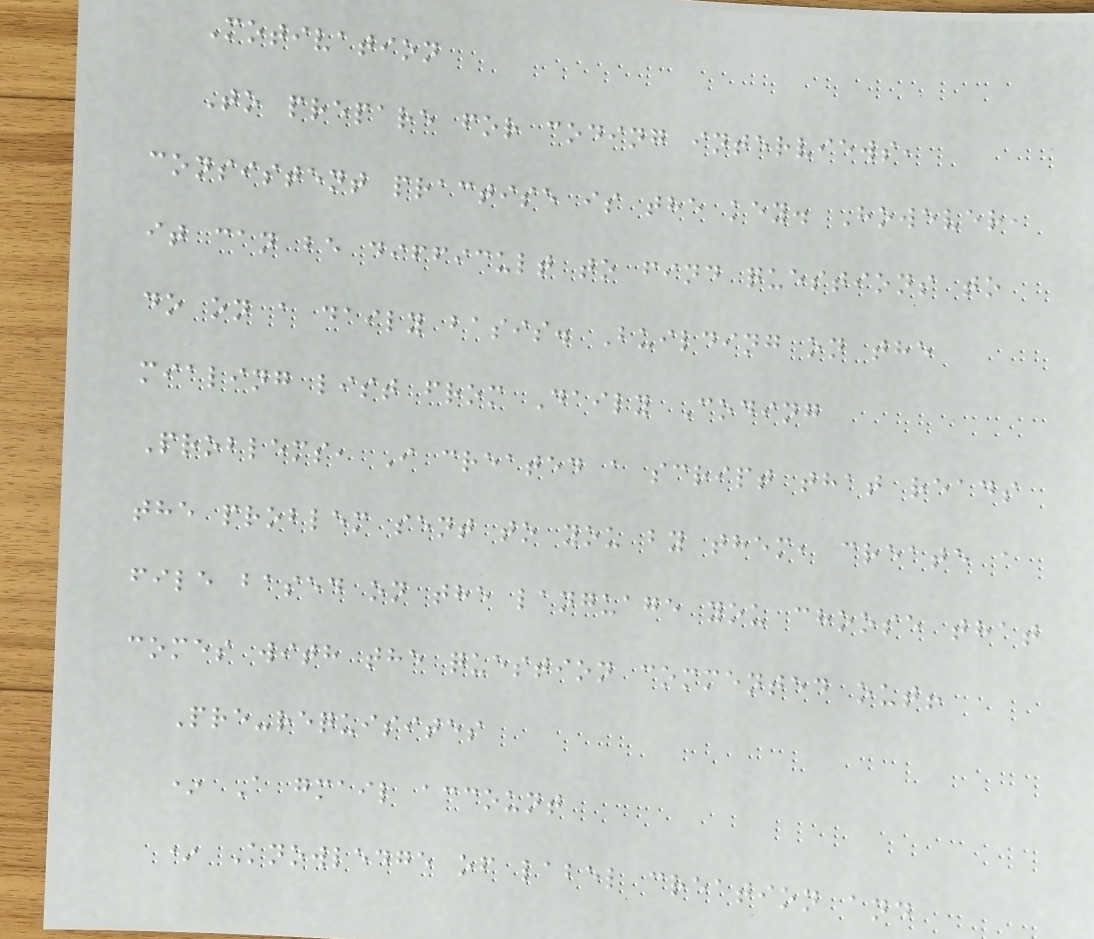Motivation
To prepare for coding interviews,
consistent practise is the key. However,
it can be difficult to find questions to
do on a daily basis. Building on the
mialing list from Daily Coding
Problems, I created a script that reads
the problem sent to you by them, create a
file based on the language you choose that
comes with the question commented out!
Pre-requisites
* A gmail account
* Knowledge of label creation and
